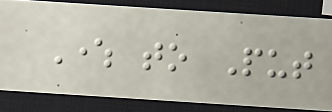Where to Put
